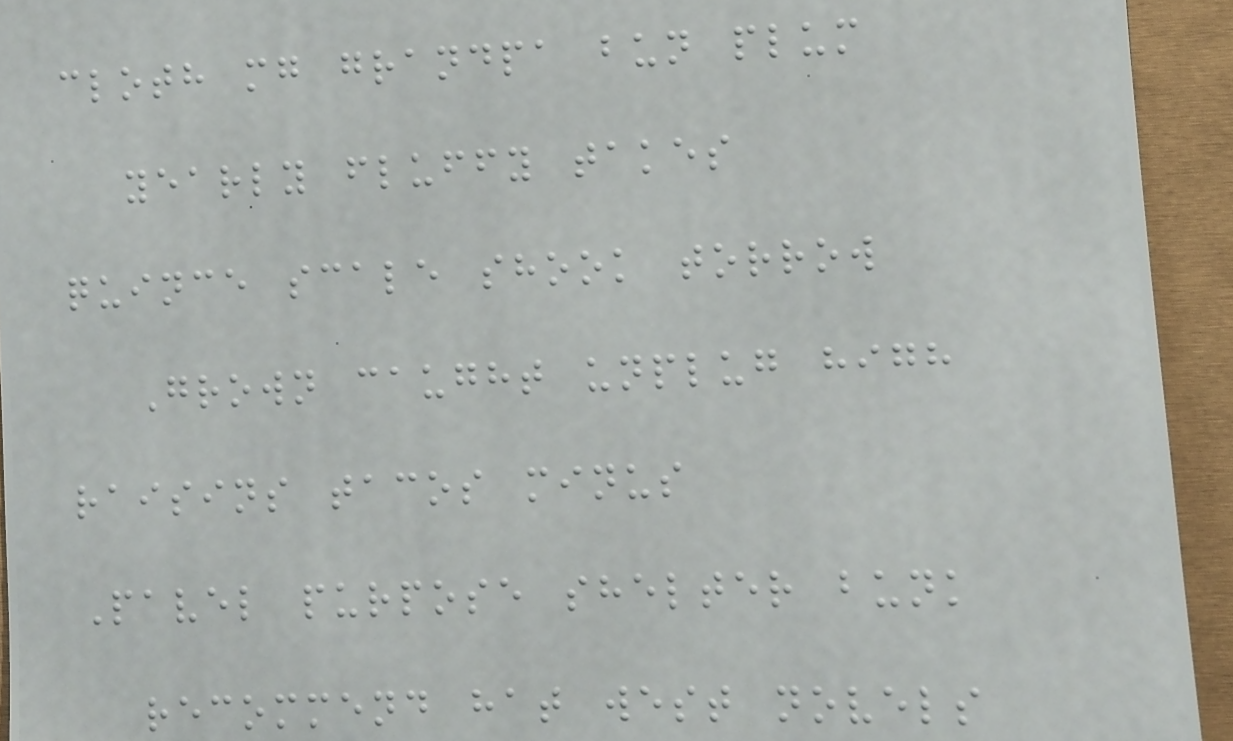cloth mg grandpa bun plum
yearly fluffy takes
quince scale shook torrow
Grown caught unplug high
raisins tacos minus
Pavel purpose shelter bunk
recommend hat west novels
